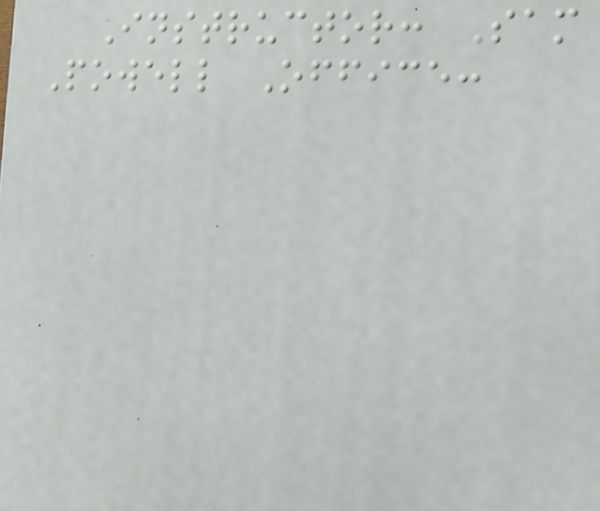Instructor: Sam
Powell Office:
